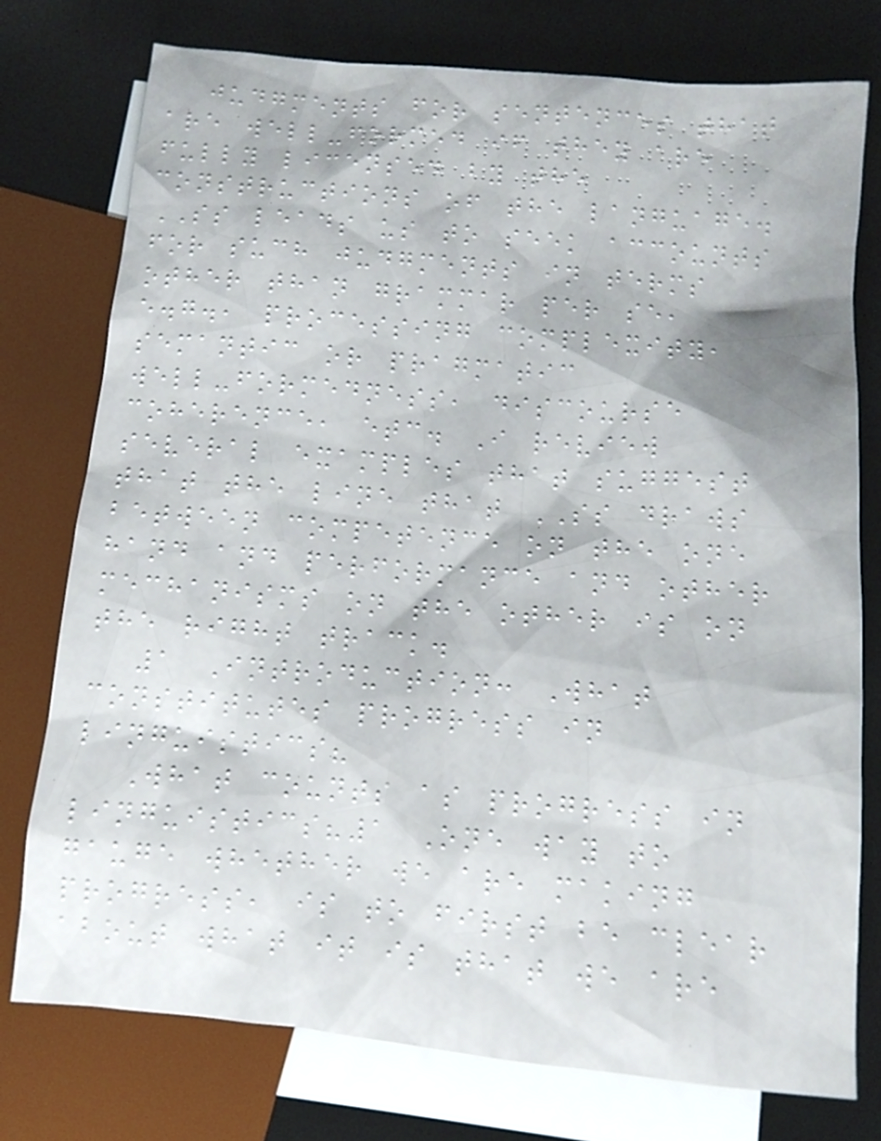judgments for sentences that
are well-formed if they are
fully licensed by the
constructions of the language.
SS leads us to seek accounts
for such judgments in terms
other than grammar per se,
e.g., processing complexity,
semantic or pragmatic
well-formedness, discourse
coherence, etc. I review
several examples that suggest
that the line that SS draws
between competence on the one
hand and performance and other
mechanisms on the other is on
the right track.
1 Introduction: What
constitutes progress in
linguistics?
What counts as progress in
linguistics?1 One way to
gauge whether we are making
progress, is to first be clear
about what it is that we are
